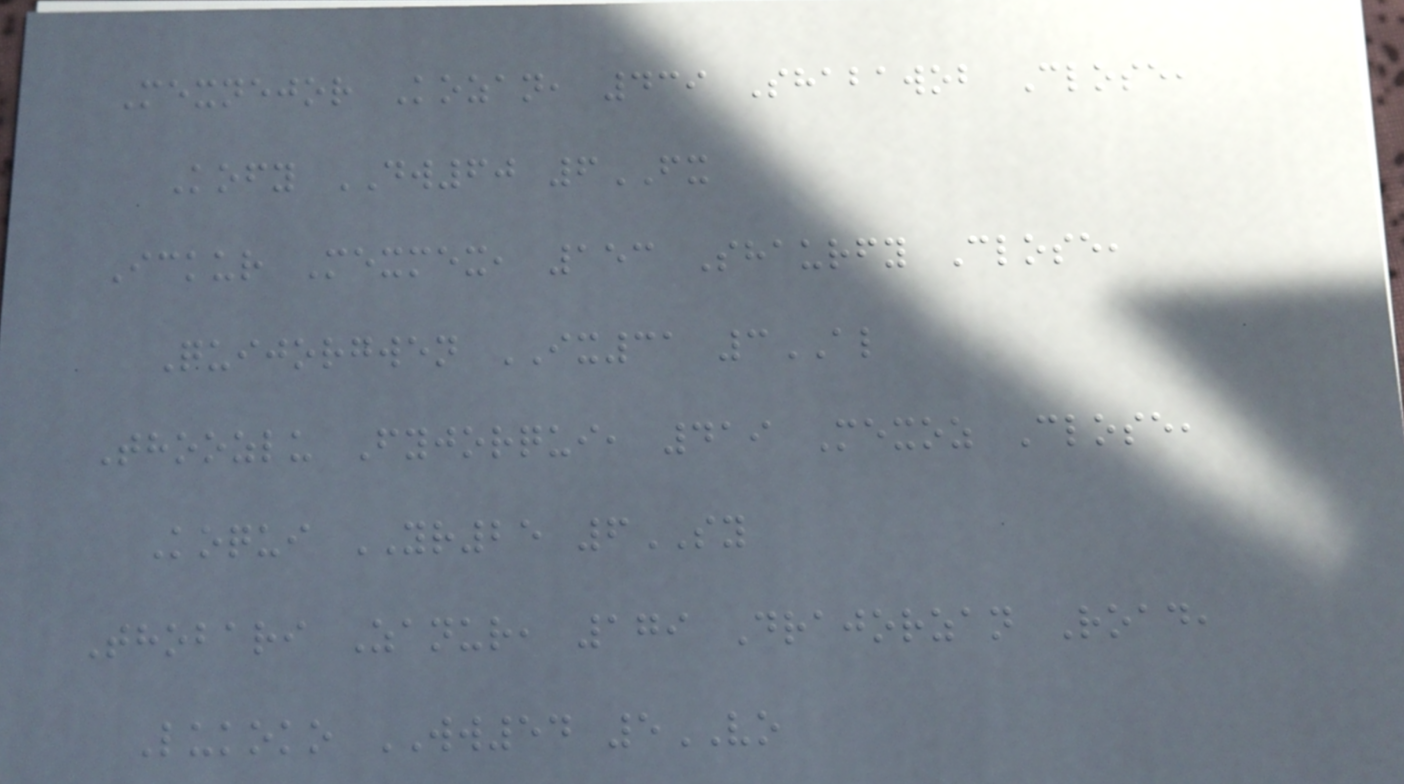Mexnejor Kozan, 439 Shabawob Close,
Kofy DW60 6FX
Ickur Mexmex, 153 Shaurfy Close,
Quijorgwen IX31 3AL
Thoozlu Fyjorqui, 419 Mexoz Close,
Koqui YR25 6SY
Thobari Zanur, 179 Drajorzan Road,
Lukoko WW54 5VO
